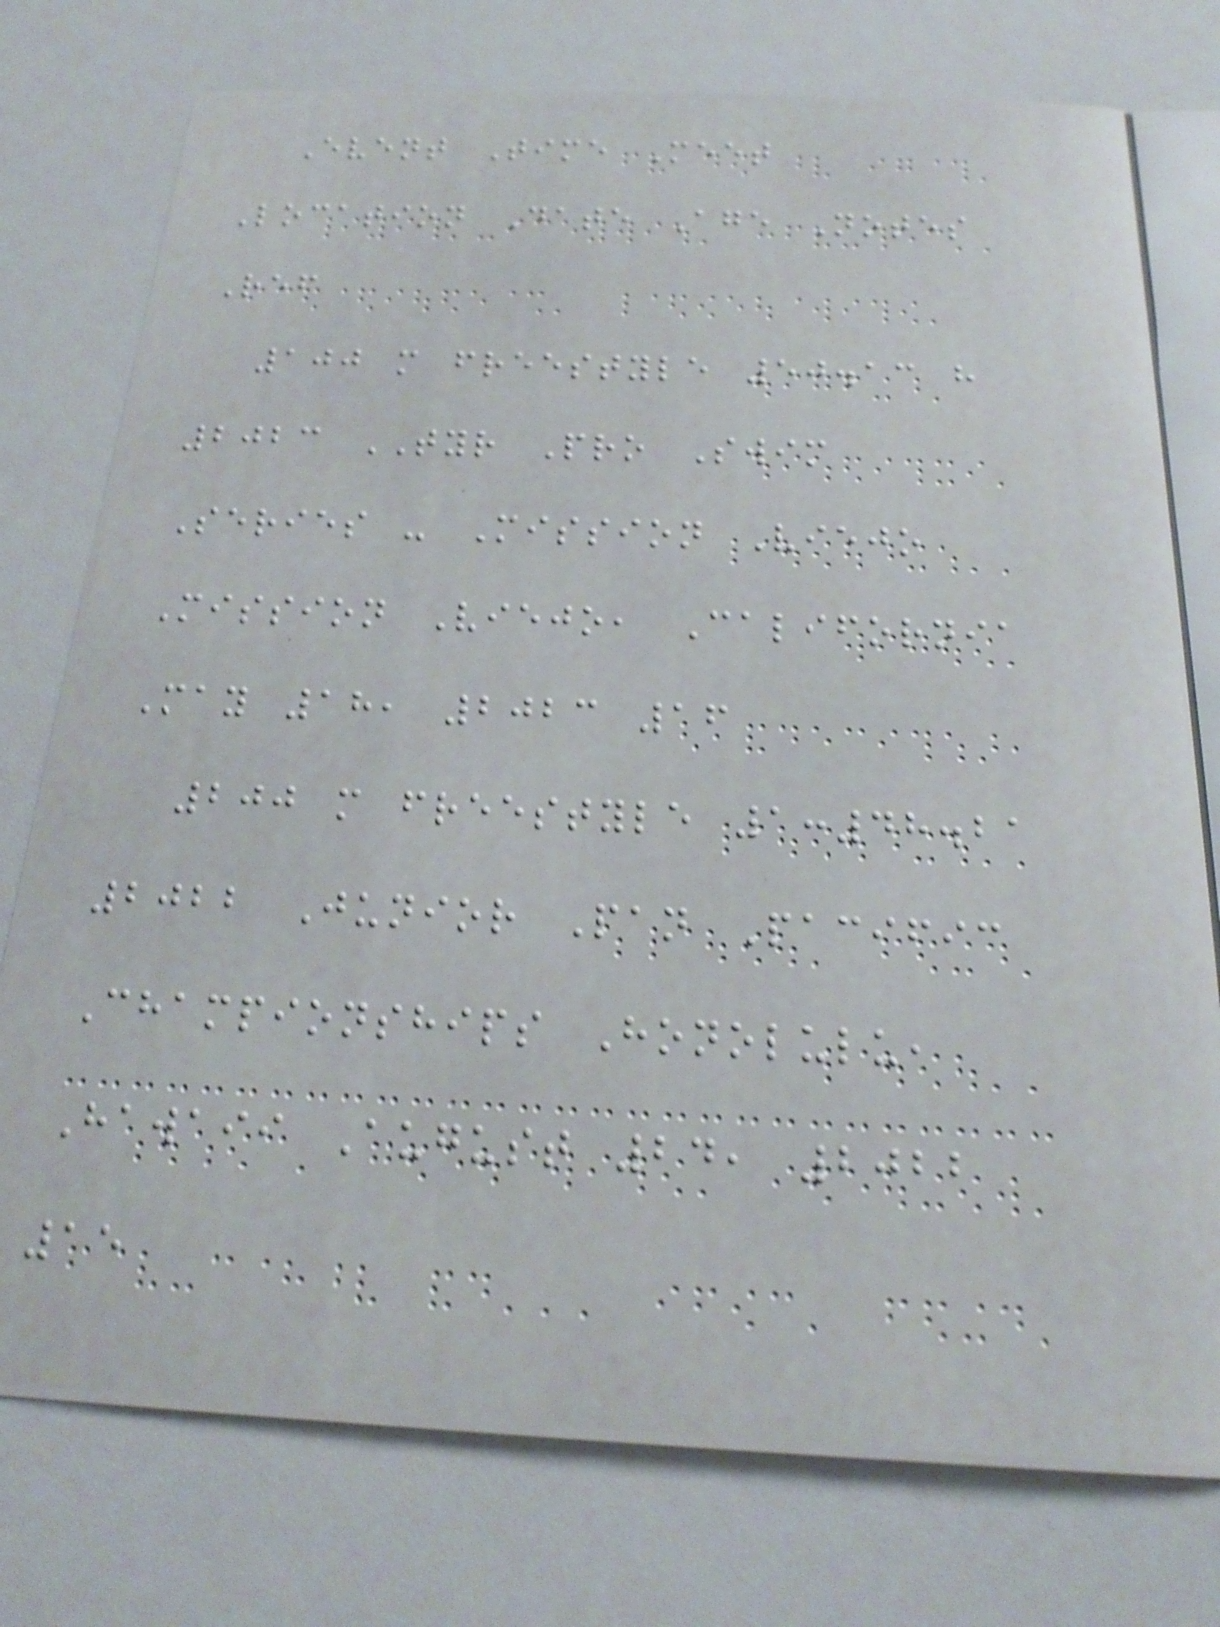Event Time Meet
Location Date Age Notes
Ref
100 m freestyle 50.13 h
2023 TYR Pro Swim
Series - Mission Viejo
Mission Viejo, California
May 18, 2023 16
200 m freestyle 1:48.21
2022 Junior Pan Pacific
Championships Honolulu,
Hawaii August 24, 2022
15
